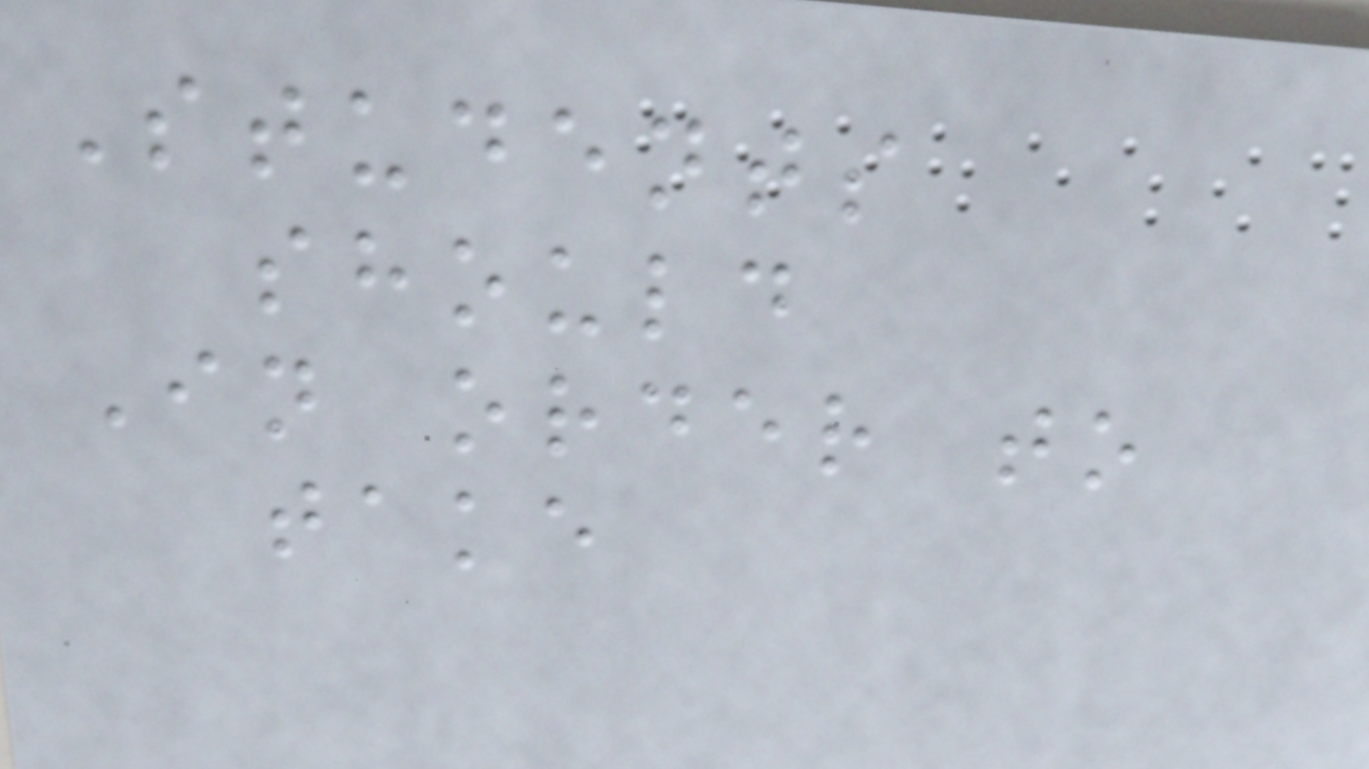Students
should
In order to
take
